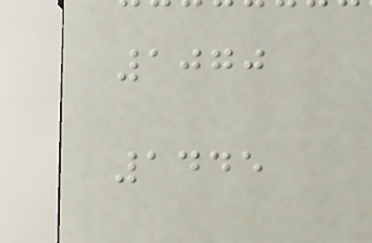1070
1445
